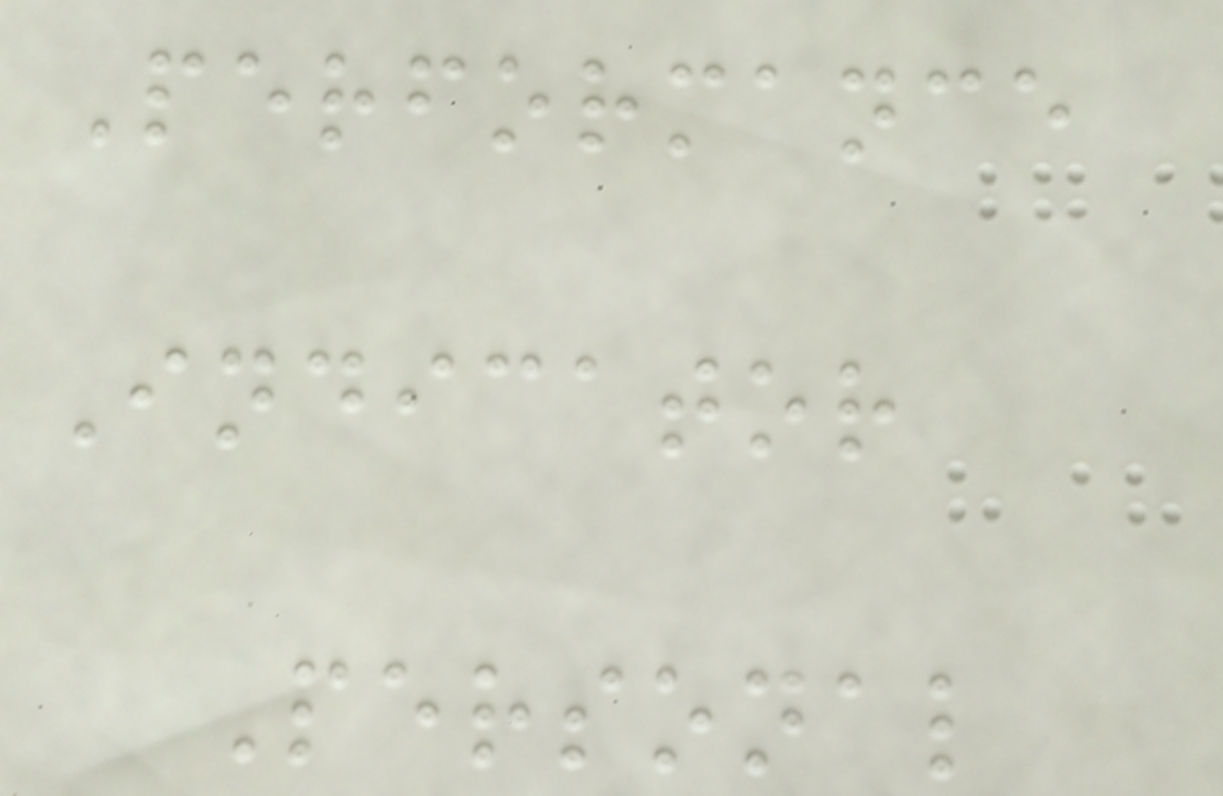Performance
Indicator
Personal
